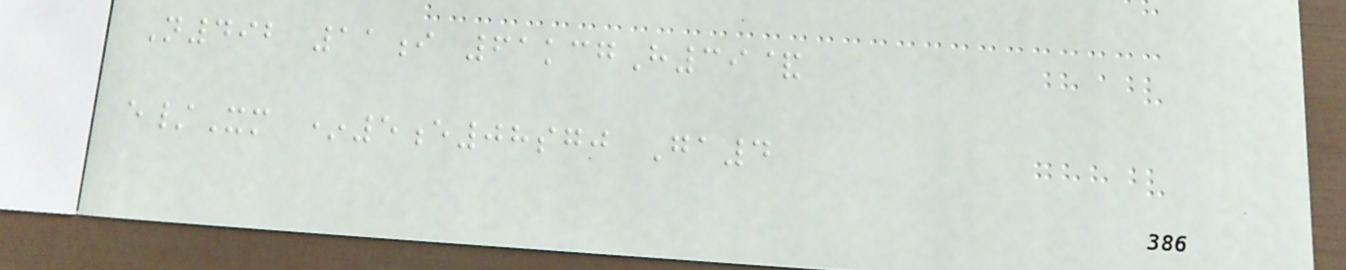N492 11i 61kcgH39&
e/Xm *5e08sgj Ga4
